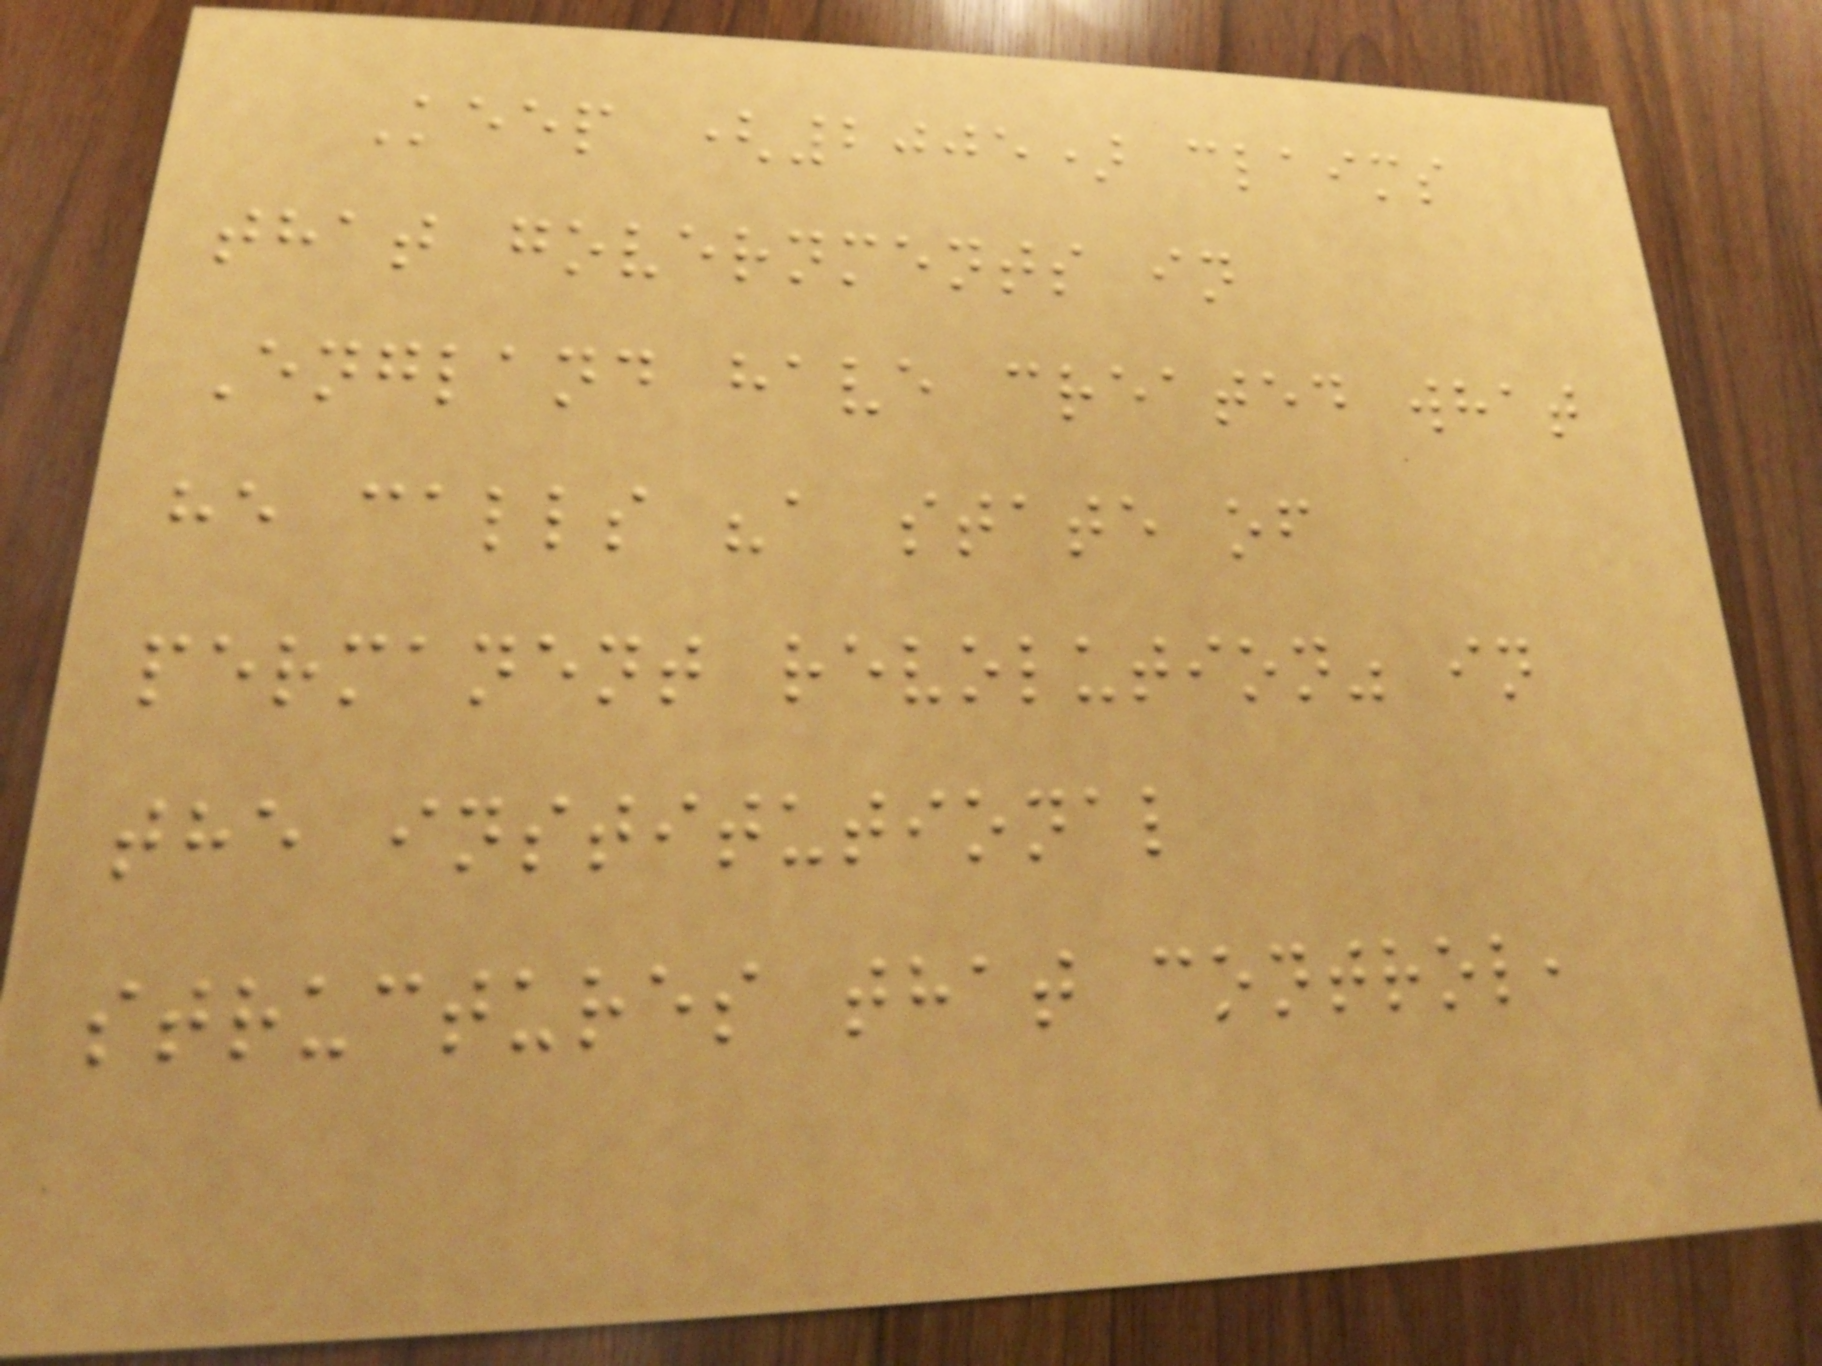Keep (2005) claims
that governments in
England have created what
he calls "a state of
permanent revolution" in
the institutional
structures that control,
